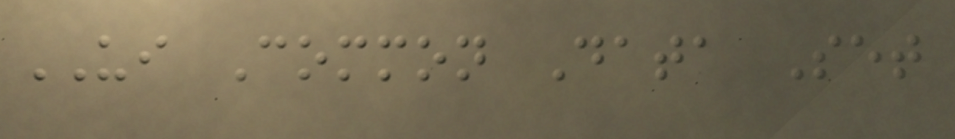UI Common Data Set
